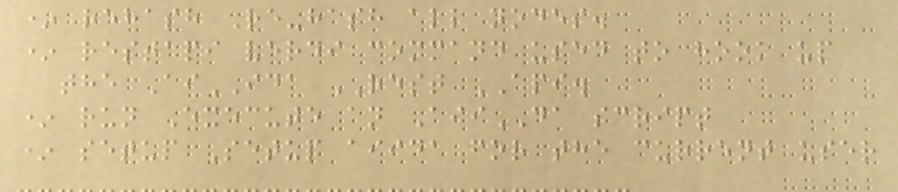* rehash Re-hash all nodes.
* restapi verdi command used to hook up
the AiIDA REST API.
* run Execute an AiiDA script
* setup Setup aiida for the current user
